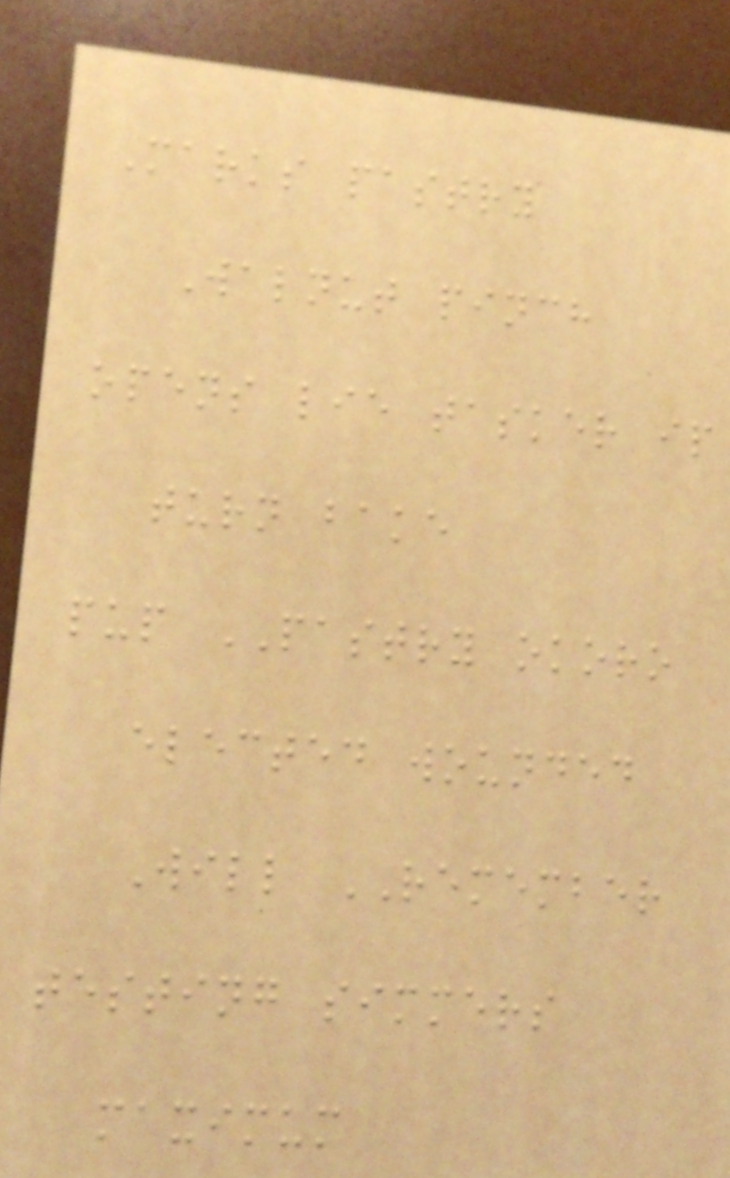Marks pastry
Walnut pinch
opens lie tasker ip
turn bake
pup PASTRY okoro
elected wounded
Will REMEMBER
testing simmers
maximum
